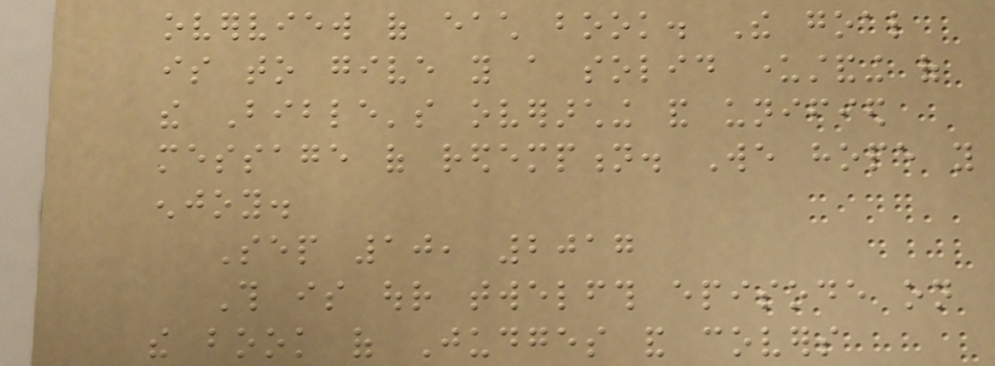overview of each book. The goal
is to give you a solid understanding of
the Bible's overarching and unified
message of redemption. We hope you
enjoy.
Sep 10, 2017
This is our twelfth episode on
the book of Judges and covers
